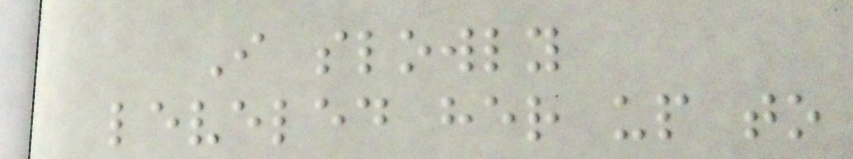I slowly
leveled her up to
